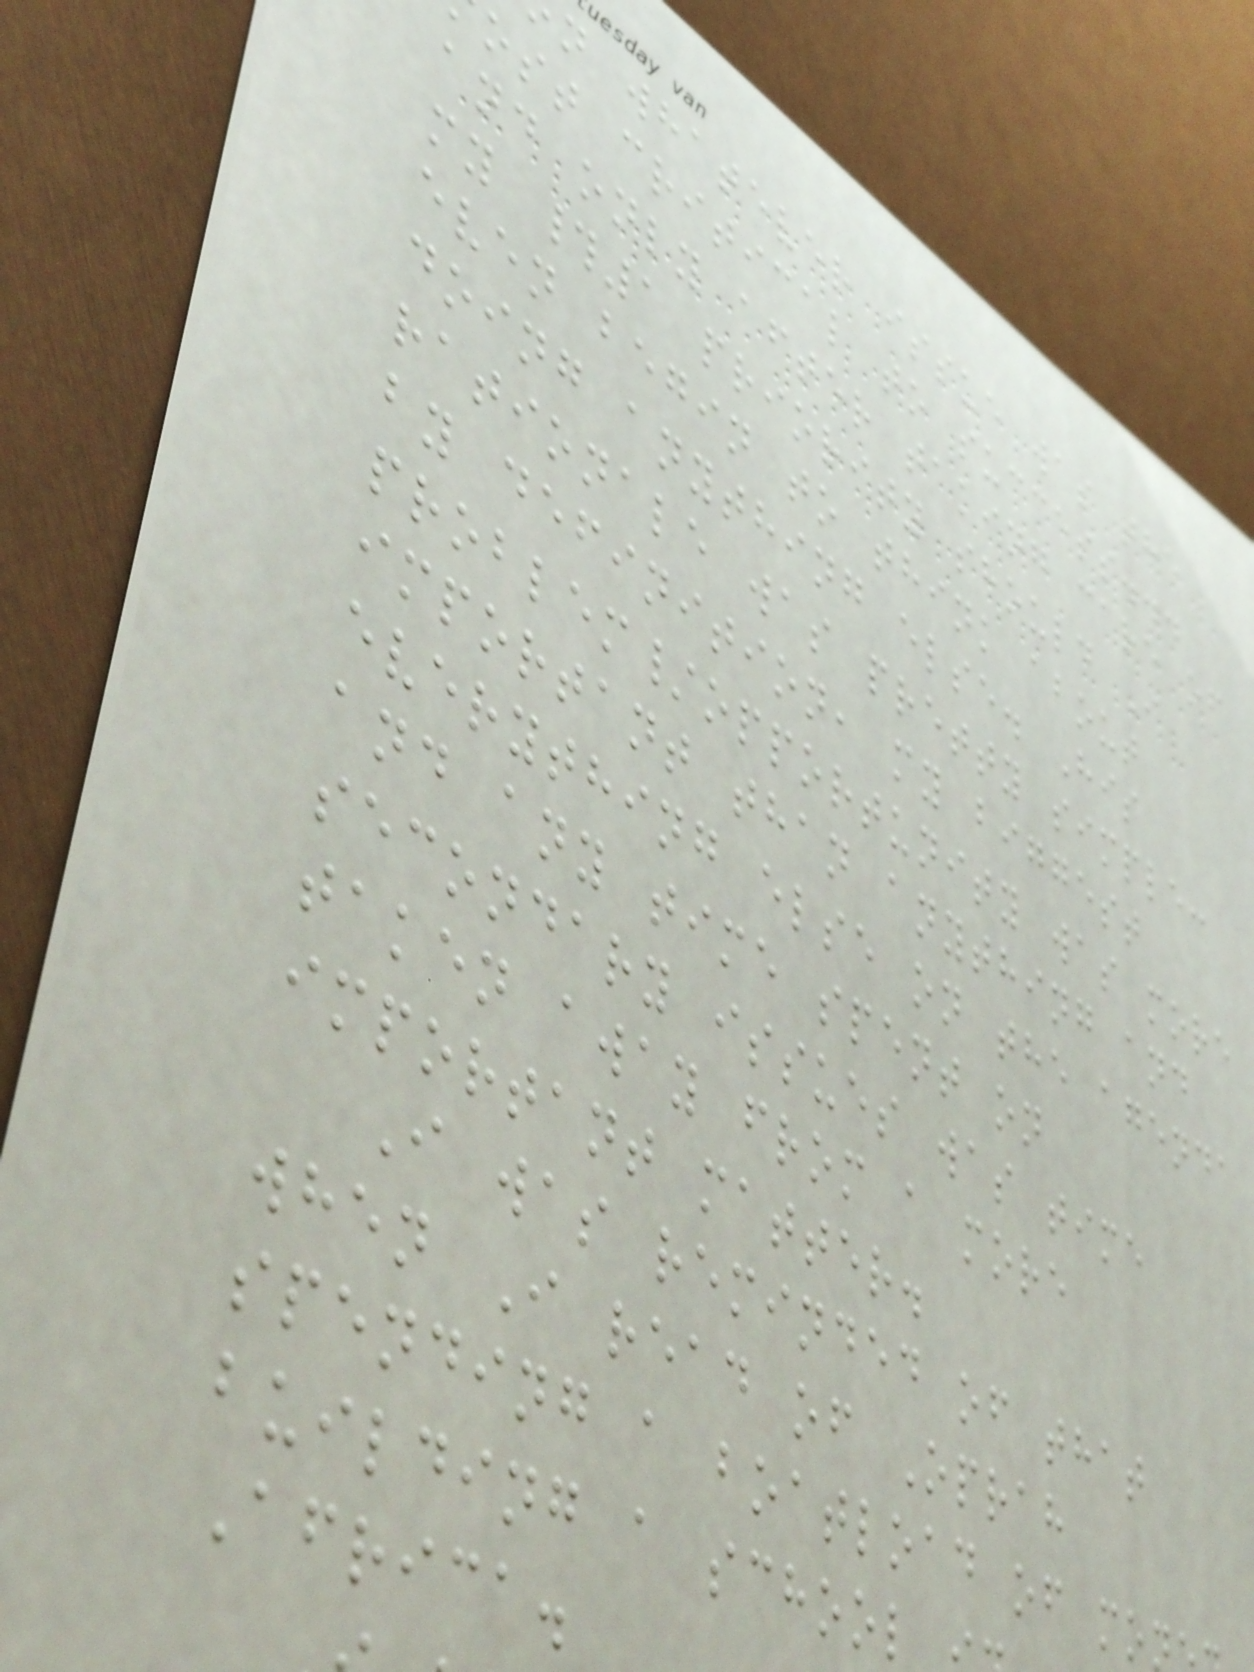n whatever issue was the
ost critical to success...
and only after taking care of
my #1 priority should I
even begin to think about
doing anything else. His
rationale was pretty simple:
by definition, my biggest
problem/opportunity was more
important than anything and
everything else on the agenda
and any time spent on
secondary issues was time
taken away from a more
important matter.
I was reminded of that
when I read of Oprah
spending a boatload of mo
building a school
Africa.
